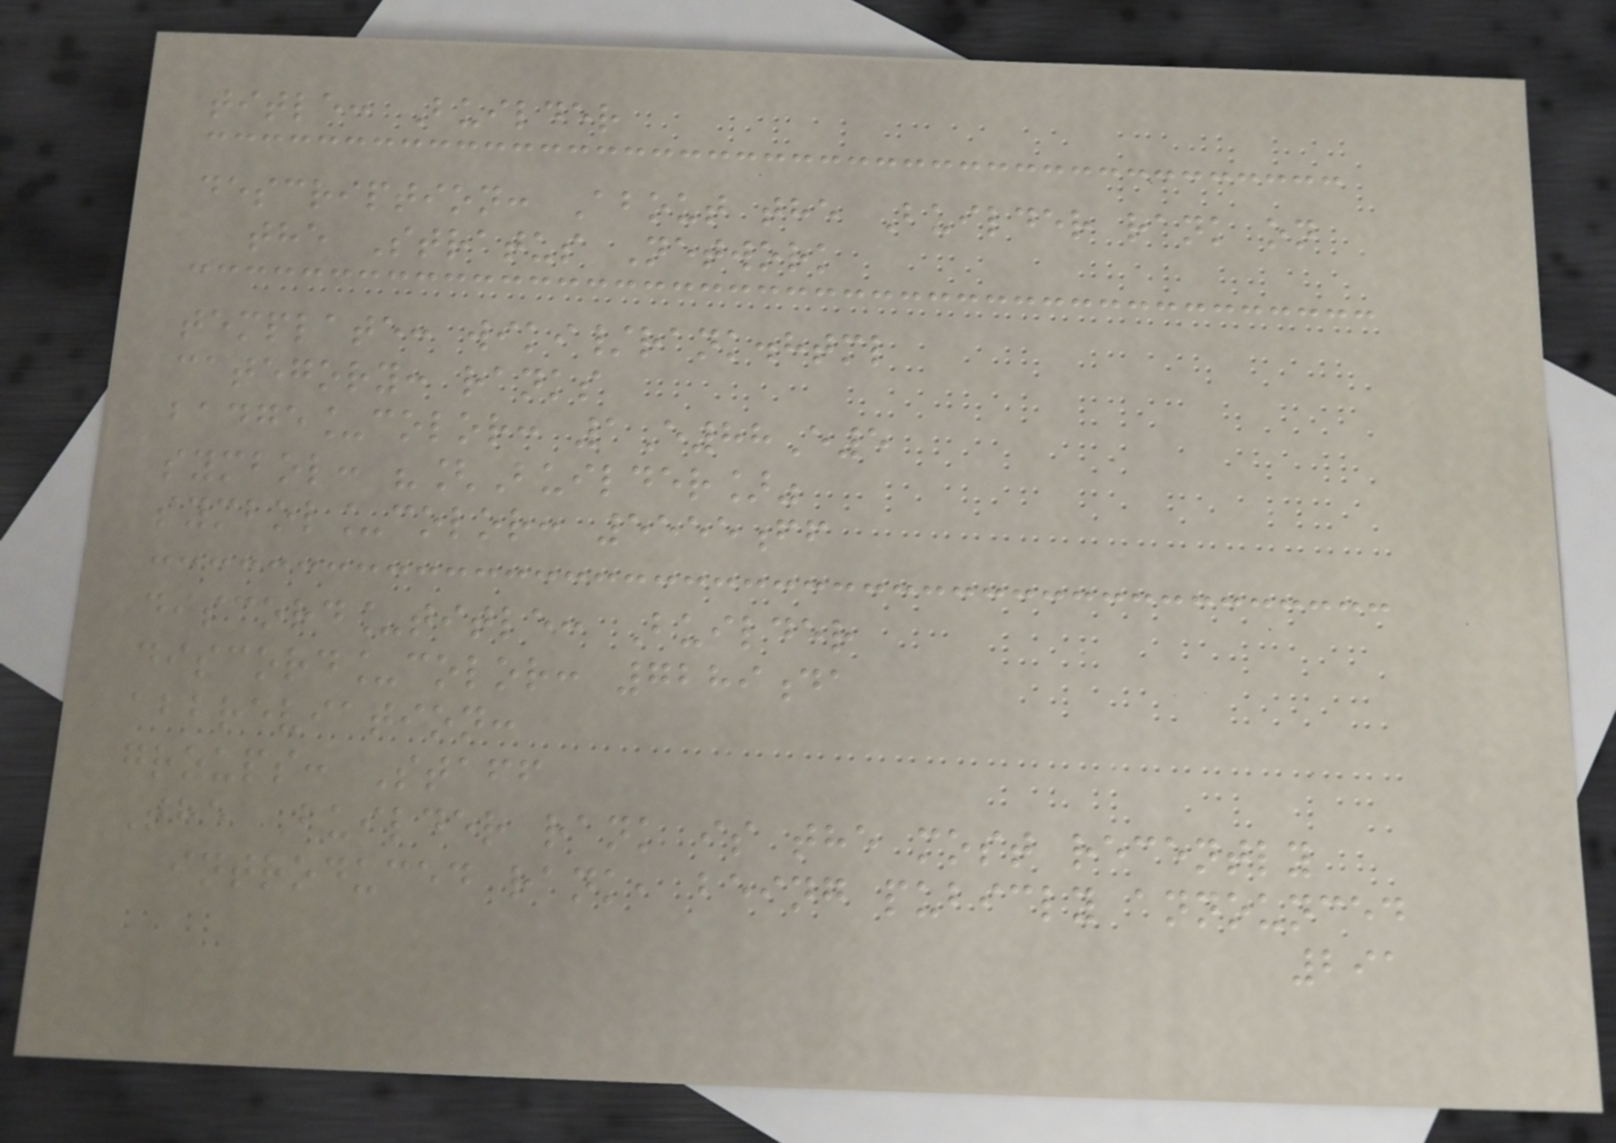title: Builder
description: About the Builder rank on
the Stratus Network
template: wiki/rank.html
category: ranks
badge_color: 1E88E5
symbol: "[Builder]"
symbol_color: 5555ff
discord_title: Builder
discord_color: 7289da
abbreviation:
groups: Staff
The Builder rank is the most recently
introduced rank, being pubicly announced
291
